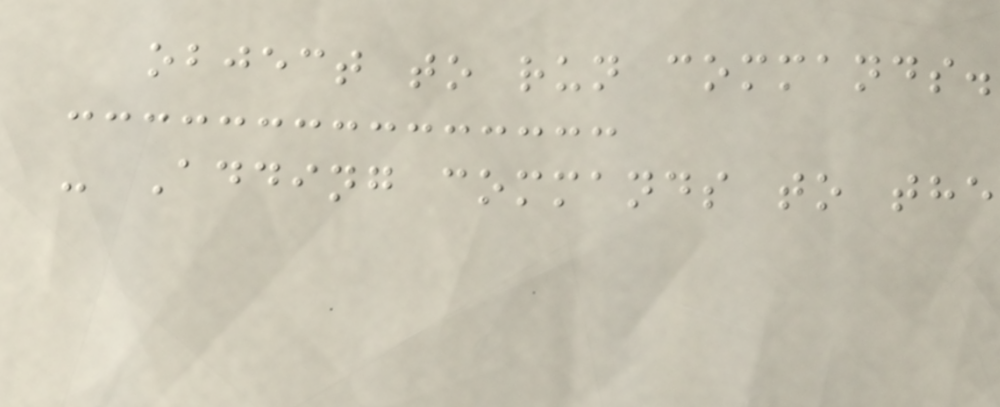object to run commands.
- Adding commands to the
